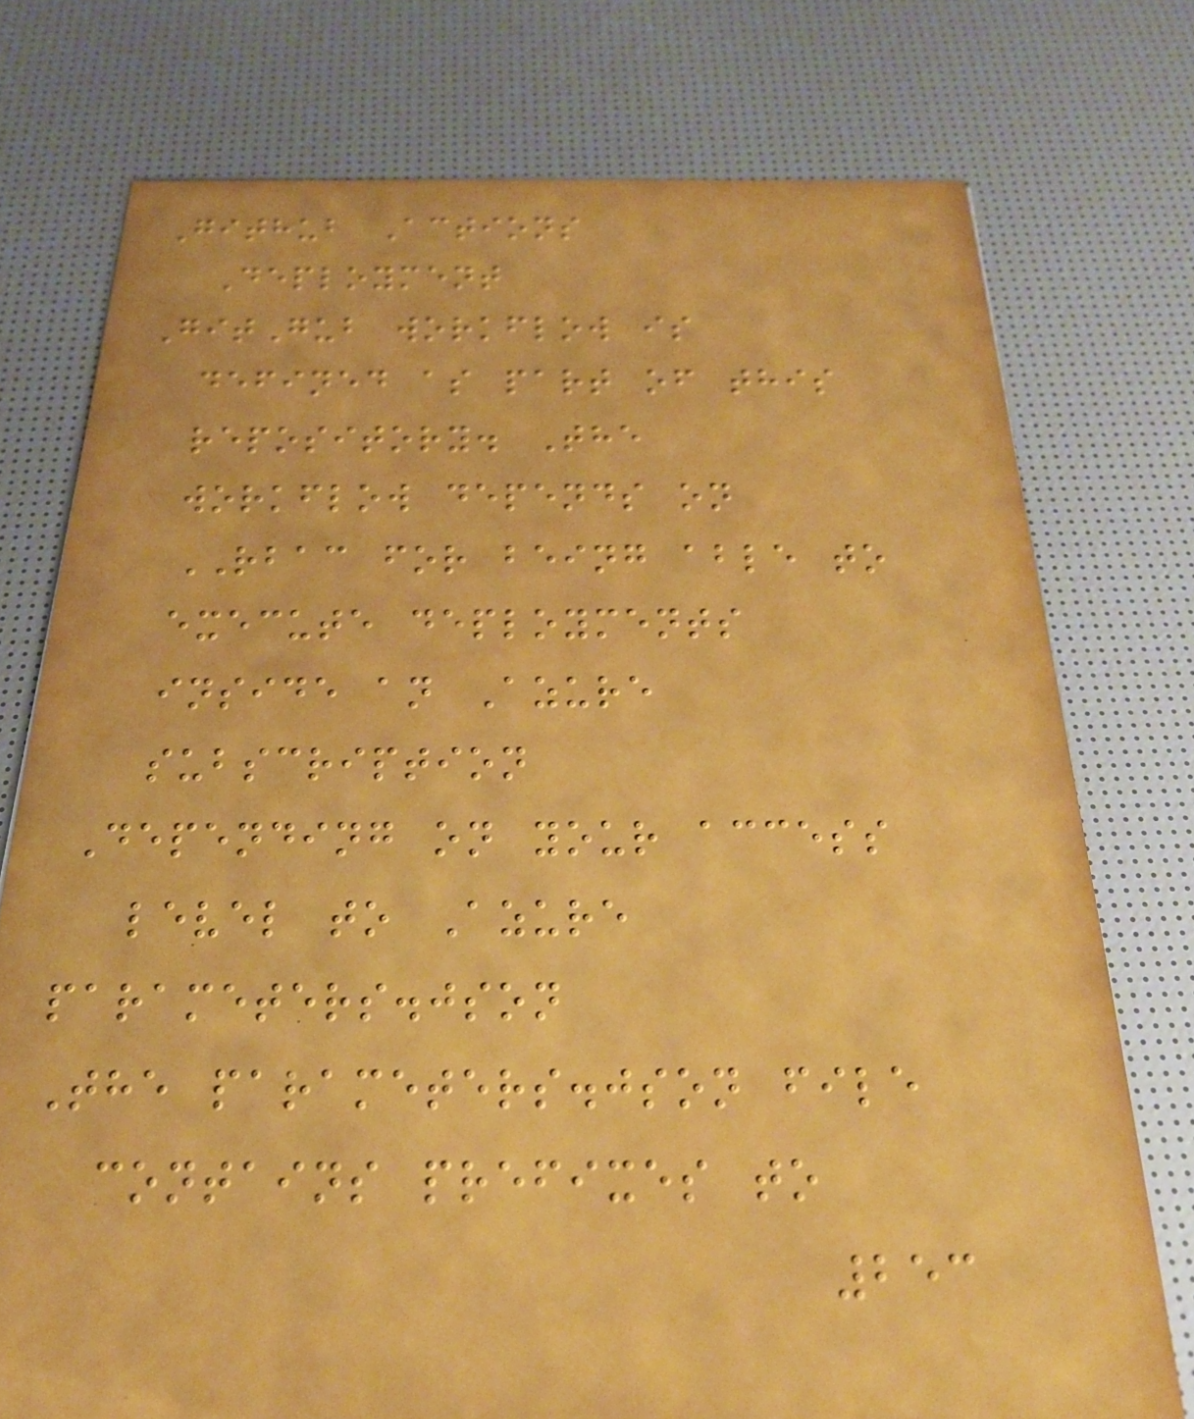Github Actions
Deployment
GitGub workflow is
defined as part of this
repository. The
workflow depends on
RBAC for being able to
execute deployments
inside an Azure
subscription
Depending on your access
level to Azure
parameters.json
The parameters.json file
contains prefixes to
253
